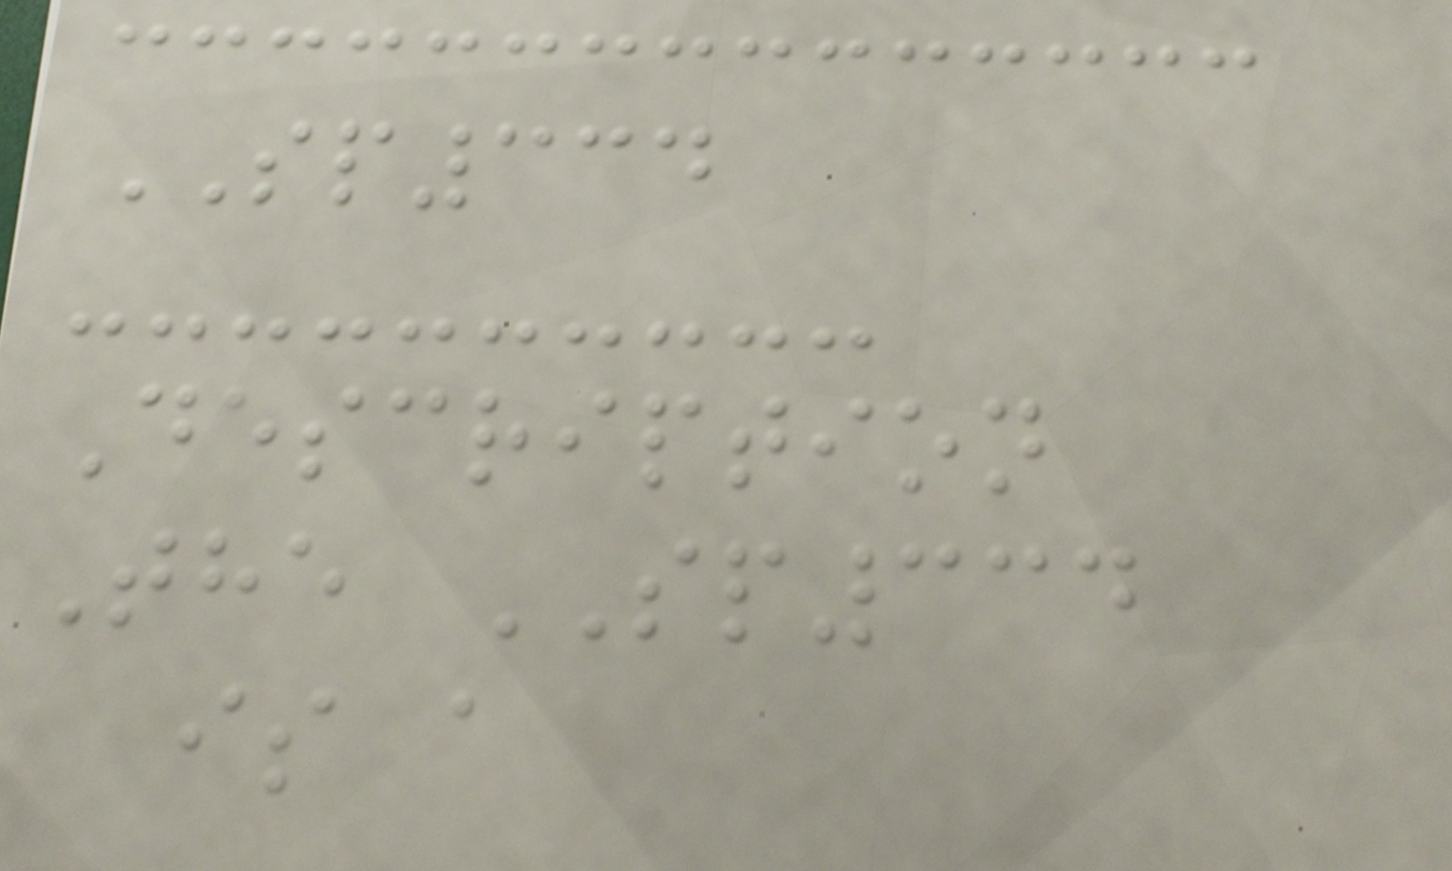SP334
Description
The SP334
is a
